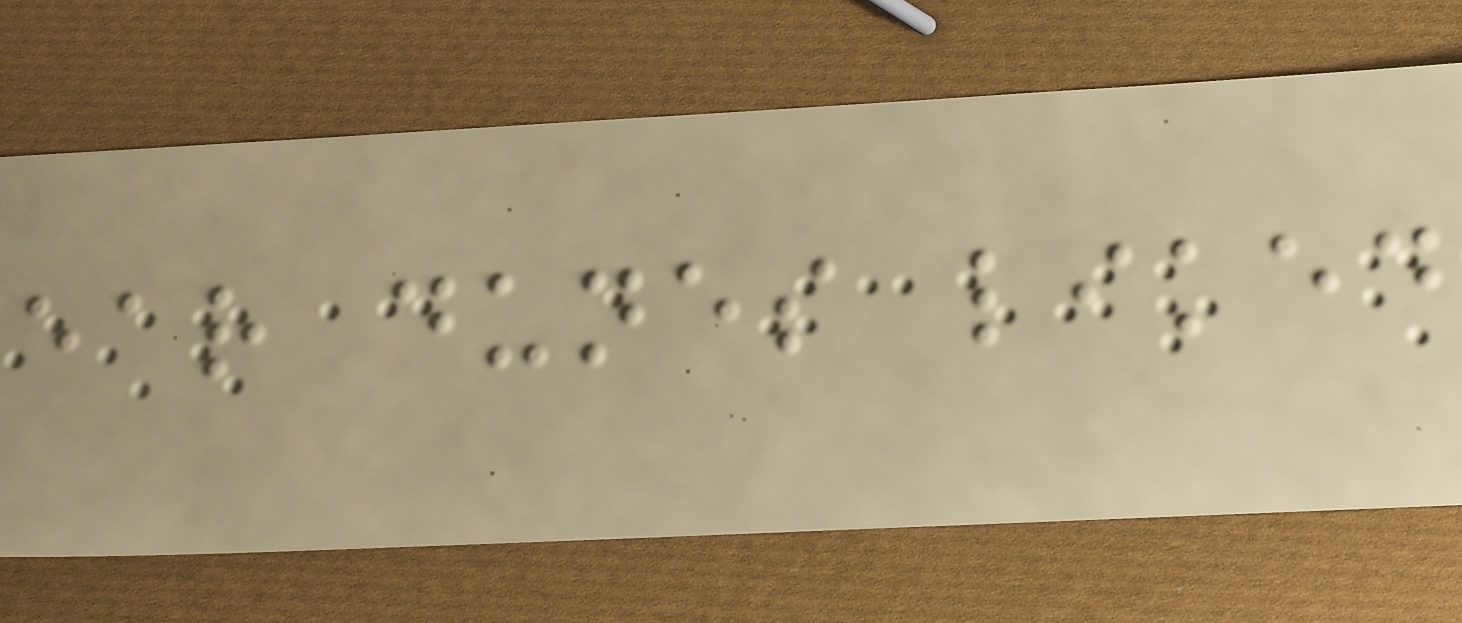ear dunes liked
